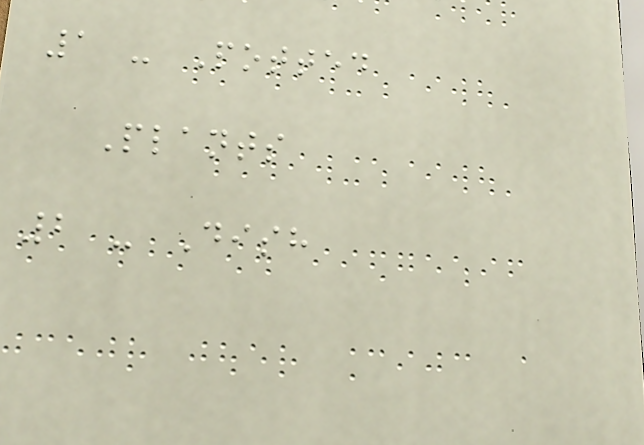1 - Potted
Plants
2 - Dish
